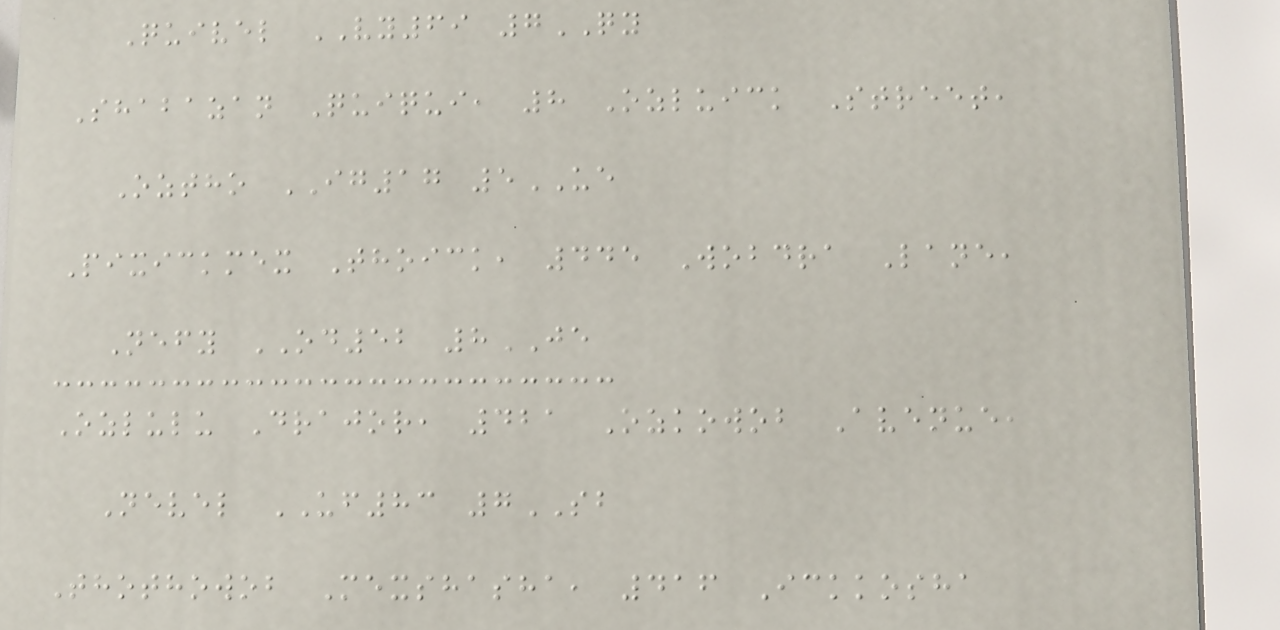Quivel VY69 7QY
Shabazan Quiqui, 8 Ozluick Street,
Oztho IG17 5UE
Pixickmex Thoick, 445 Wobdra Lane,
Nefy OD52 8JE
Ozlulu Drajor, 421 Ozkowob Avenue,
Nevel UF83 7SB
Thothowob Mexshasha, 416 Ickkosha
